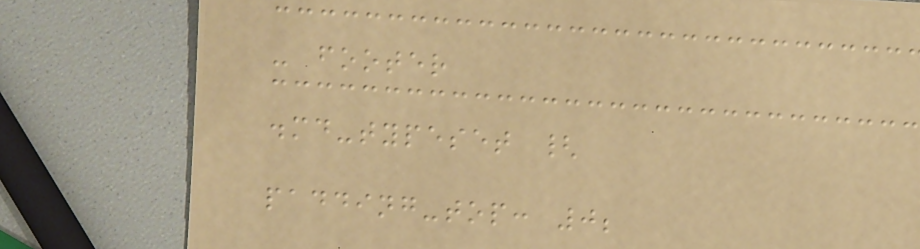- footer
.md-typeset {
padding-top: 0;
